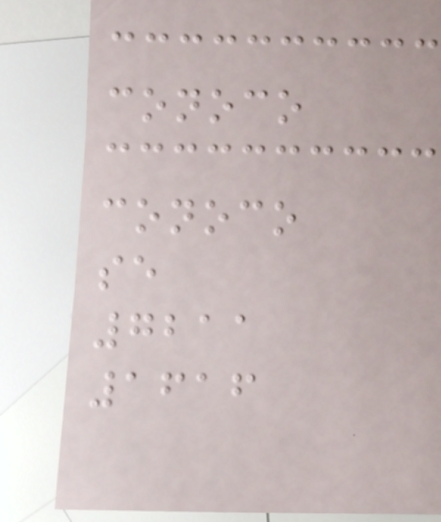conoco
conoco
se
7211
1616
